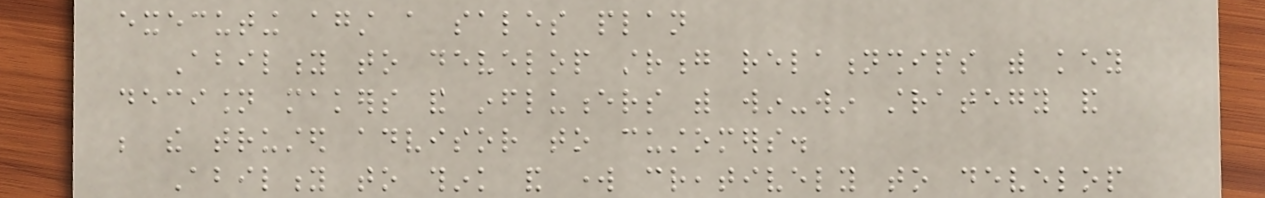executing against a sales plan
Ability to develop strong relationships with key
decision makers and influencers with win-win strategy and
be the trusted advisor to customers.
Ability to think and work creatively to develop
